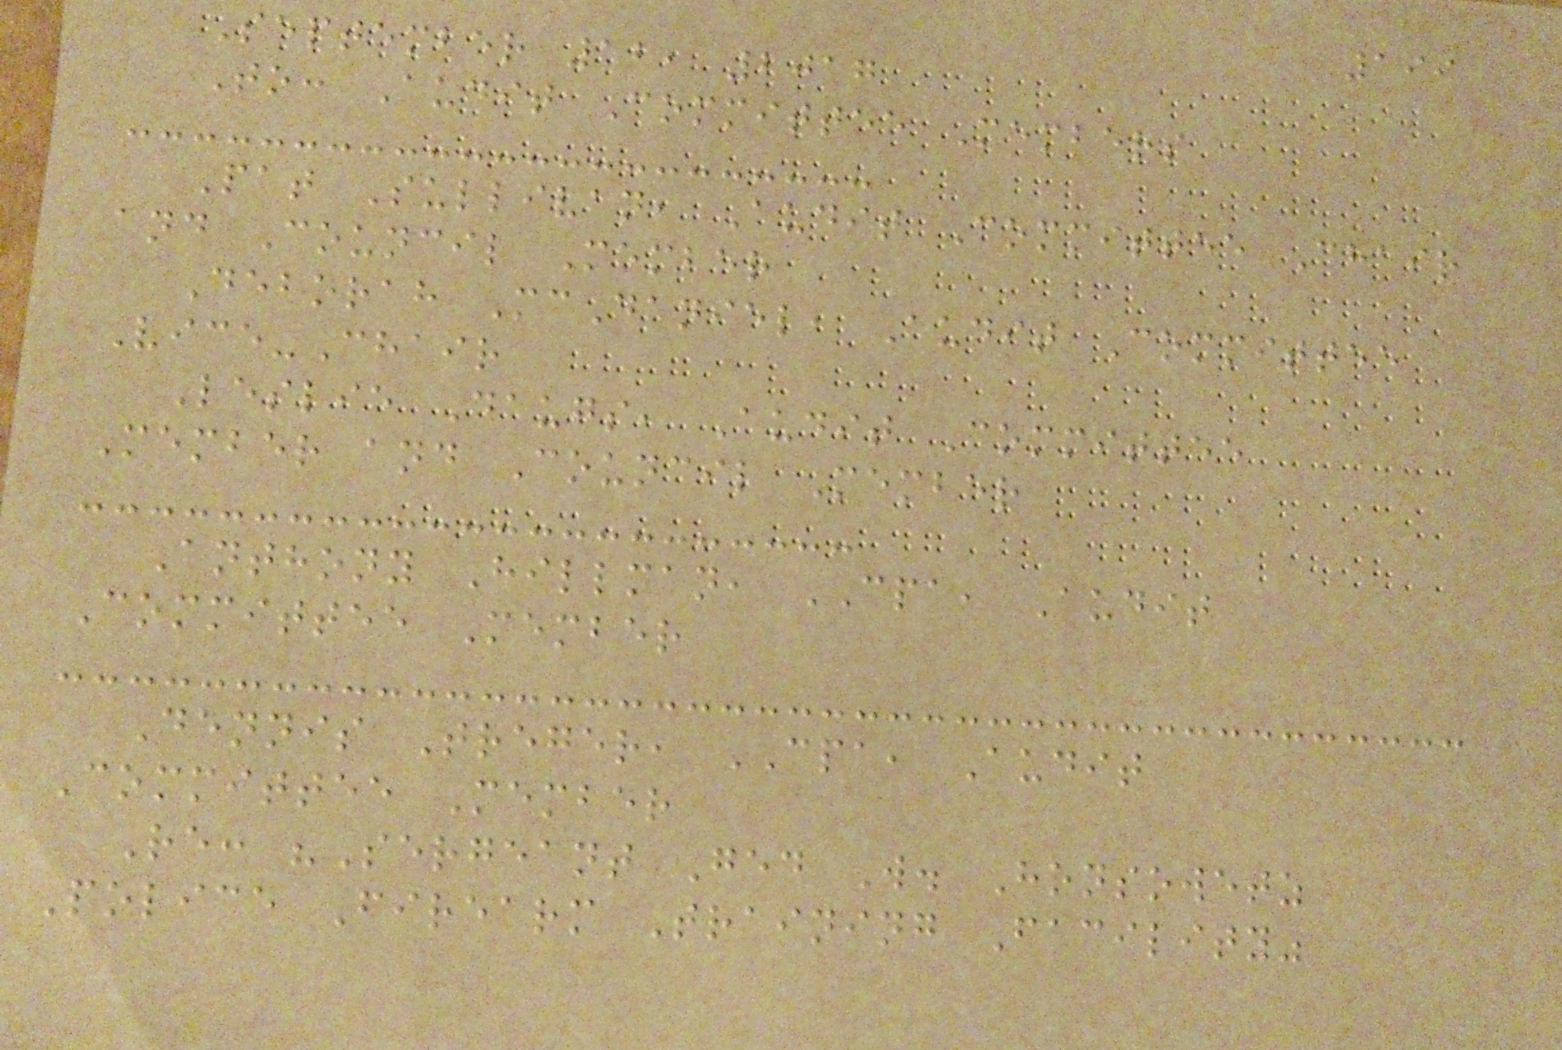199
September 12, 2017
To: Audit Committee Members
Pat Sullivan, Audit Committee Chair
and Council Member
Deborah McDaniel, Audit Committee
Vice-Chair
Leslie Daugs, Audit Committee
Member and Council Member
Anthony Hillman, CPA, Audit
Committee Member
Dennis Treger, CPA, Audit
Committee Member
Re: "Sergeant Ged W. Honsowetz
Police Firearm Training Facility"
